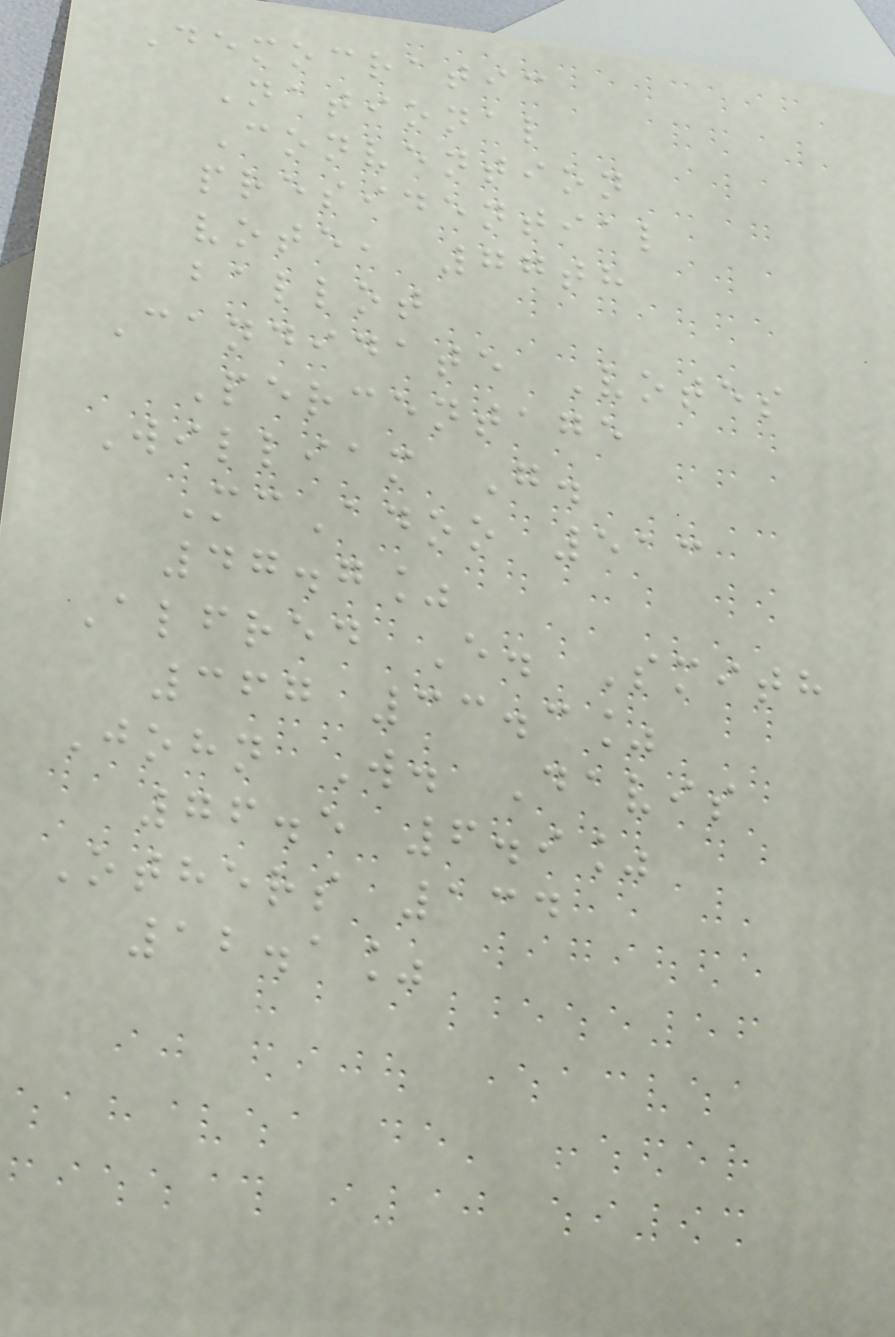Democratic
National
Convention
presidential
vote, 77th
ballot
Candidate Votes
Percentage
William G.
McAdoo 513
47.7%
Alfred E. Smith
367 33.3%
John W. Davis
76.5 6.9%
Others 134
12.1%
